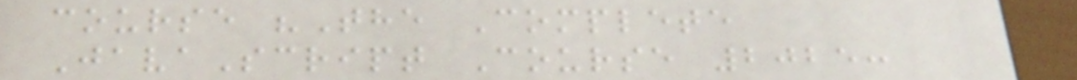course "The Complete
JavaScript Course 2025:
